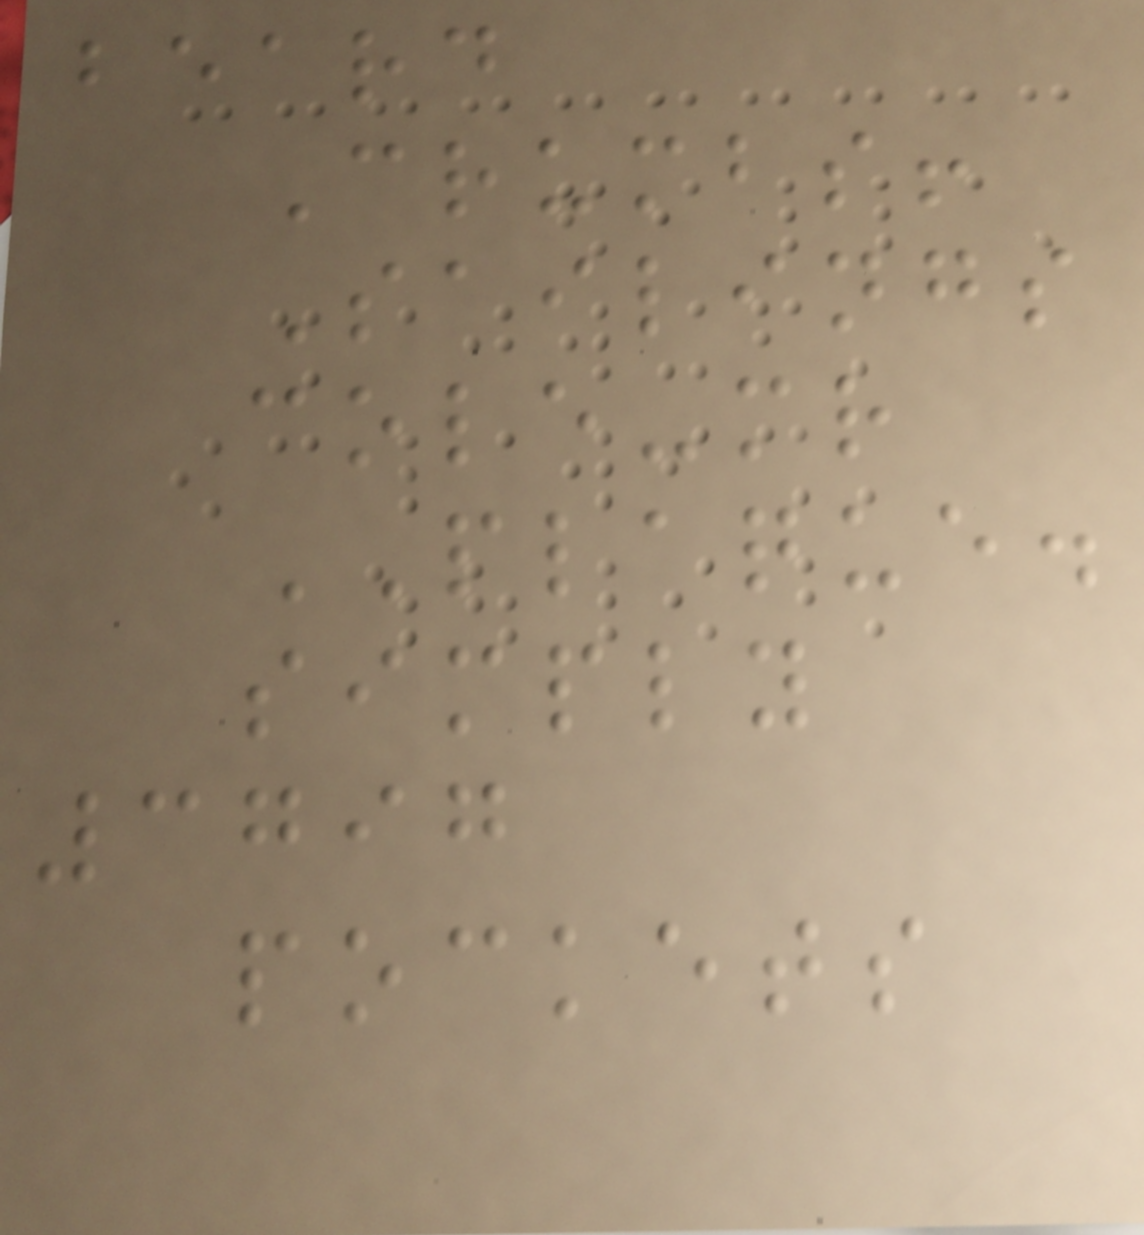beard
Crumbs!
Sailings
cole-mr
PLAQUE.
simply
3797
pockets
